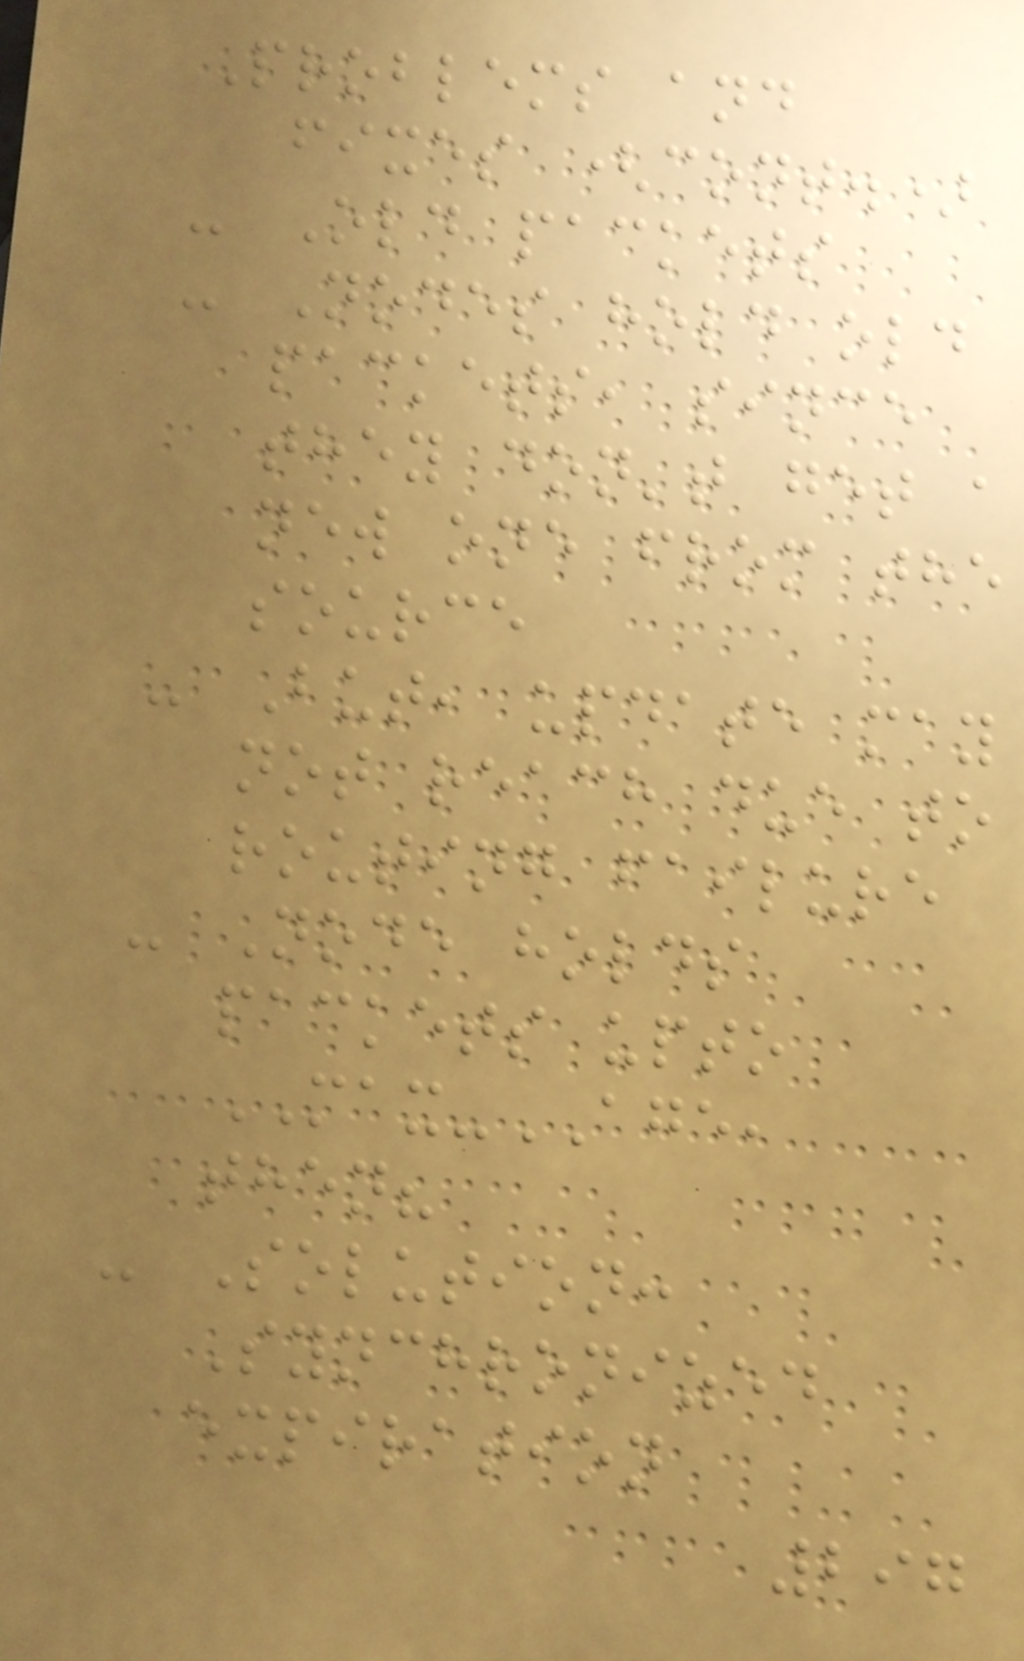Problems and
fixes (cont.)
- Old packets
- Nodes hold old
packets, since
they don't get a
new one from the
source
- But, update may
not reach due to
routing failure
- Node holds
packets upto
MAX-AGE,
then?
- Solution:
Synchronized
expiration
297
